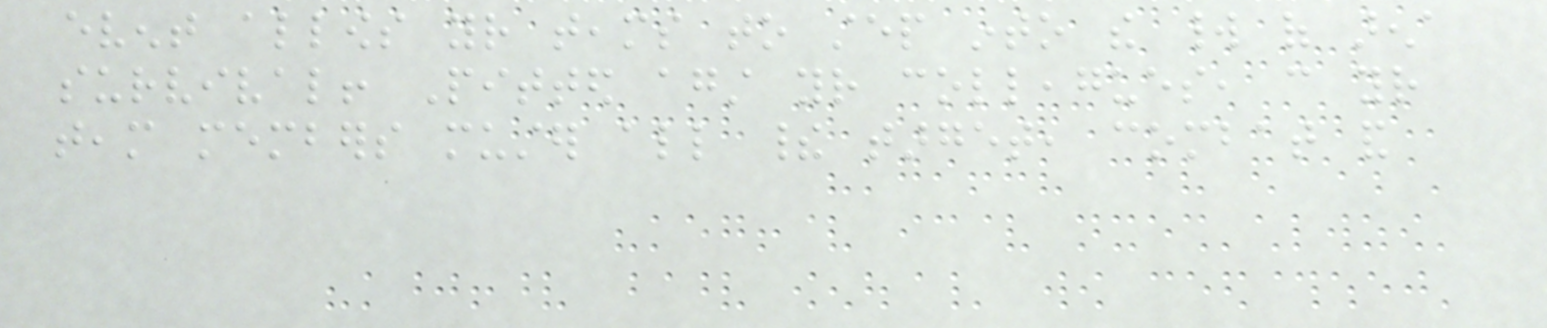event allows your teams to step into the world of arena
survival! Pitted against your colleagues, can your
team members muster all their target, combat and
